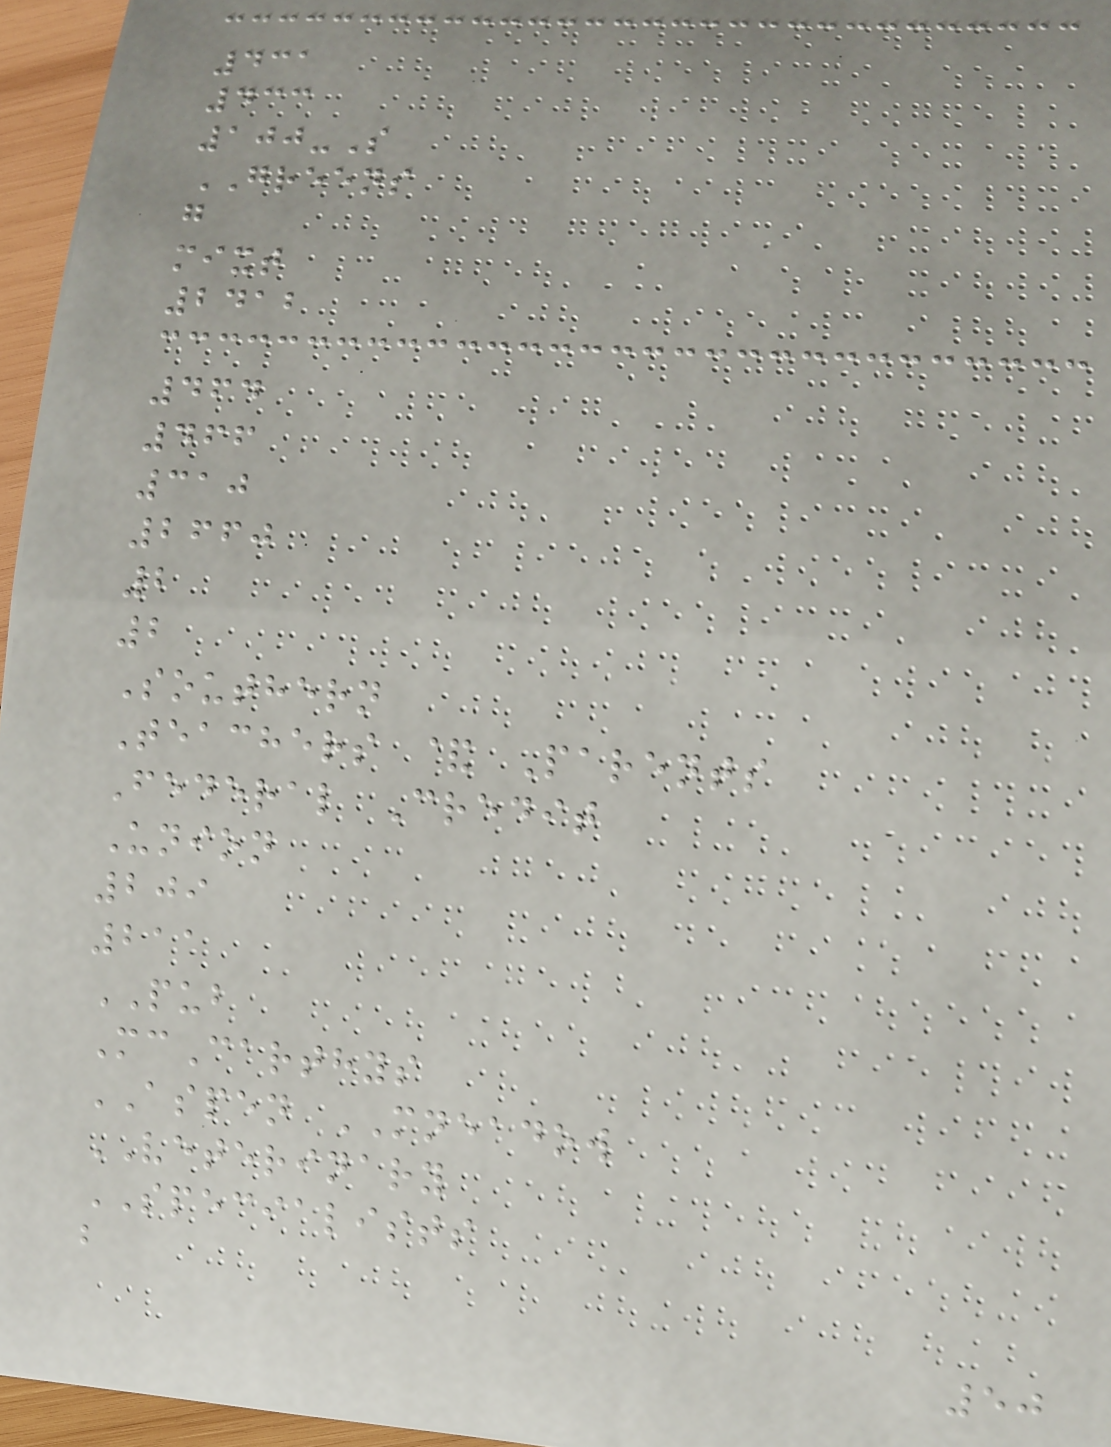431
433
100-S
GREENS
g
mixt
2412
464
466
310
2660
2
2
Southern
Teachers & Parents
Federal Credit
Union
209
211
PUB
McCarthys
ASPEN MNEADOW
VETERINARY
SPECIALISTS
b
50
